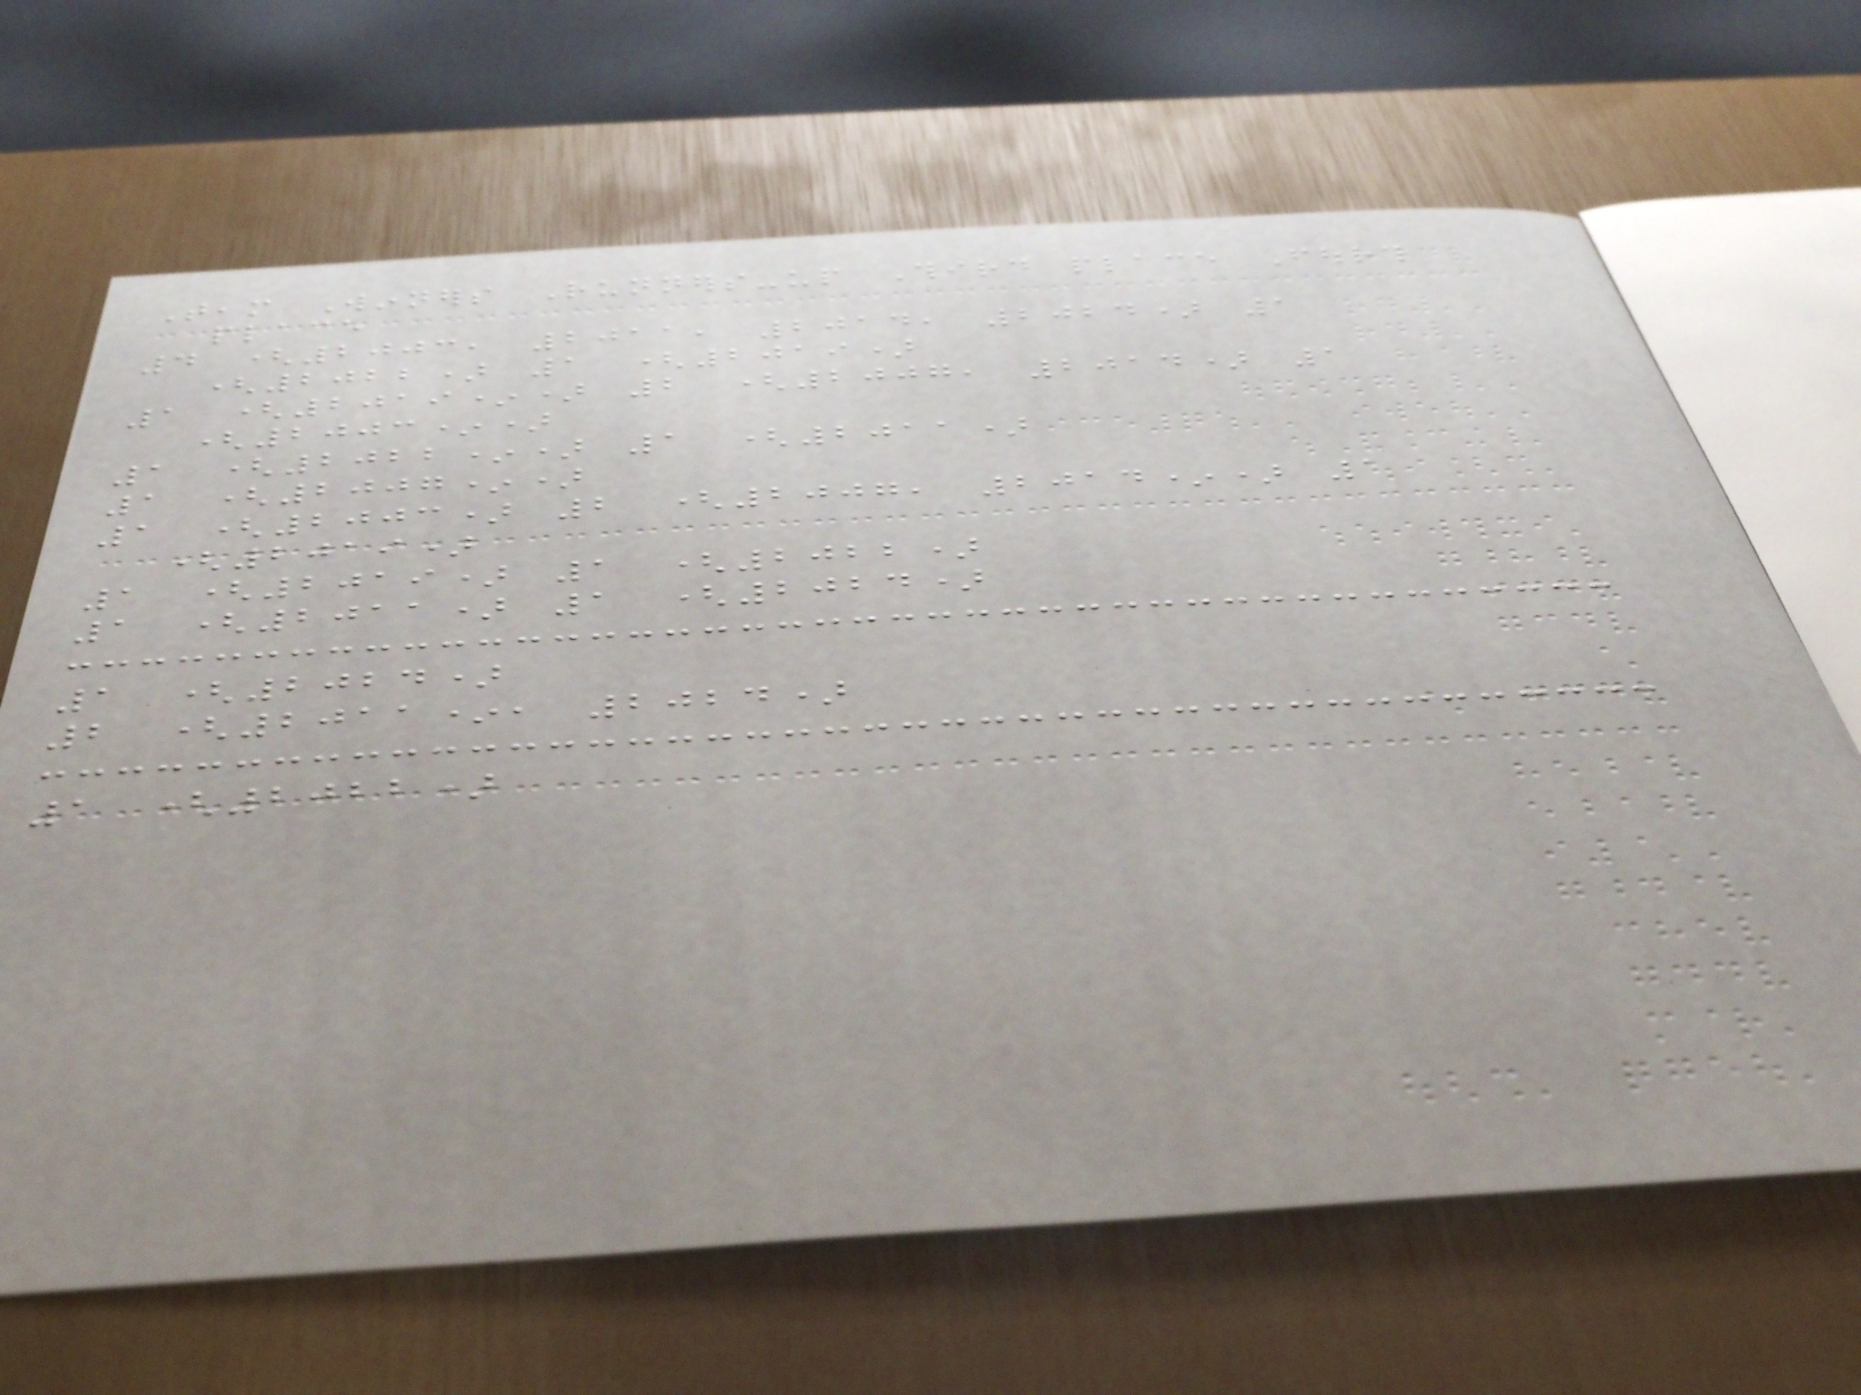Team Winners Runners-up Third place Fourth
place
4 (2003, 2011, 2014, 2024) 1
(2022) 1 (2019)
1 (2019*) 2 (2007, 2014) 1
(2003*)
1 (2022*) 1 (2011)
1 (2007*)
1 (2003) 2 (2007, 2014*) 1
(2019)
1 (2019) 1 (2022)
1 (2011) 1 (2024)
1 (2024)
2 (2011*, 2024)
1 (2022)
